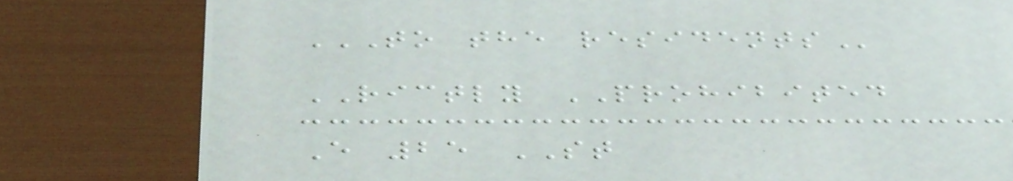TO THE RESIDENTS
RICTLY PROHIBITED
E 25 ST
